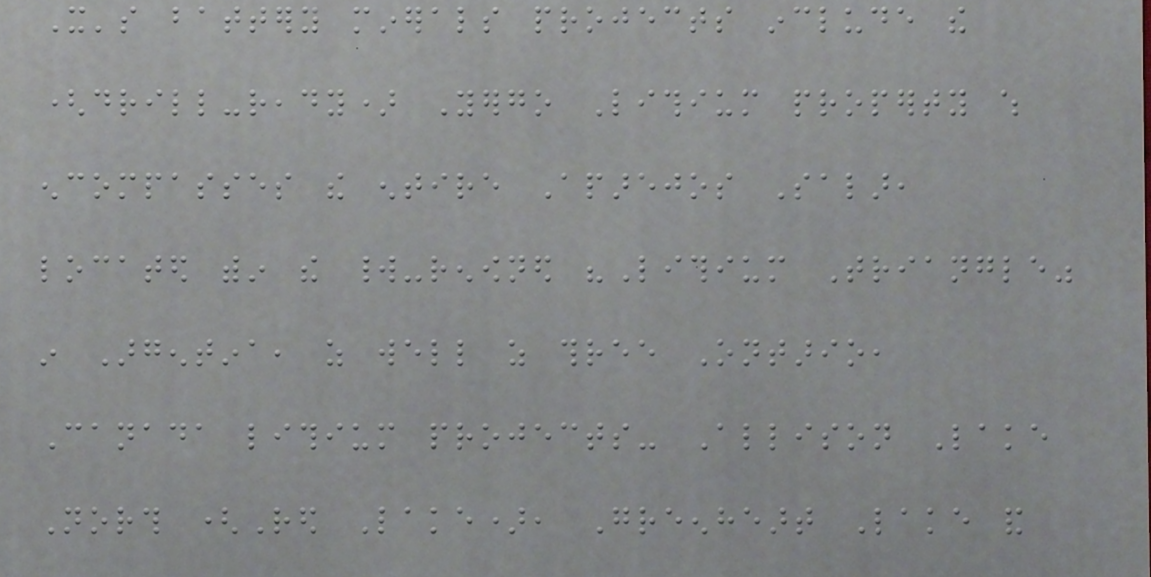It's battery minerals projects include the
(drill-ready) Yergo Lithium property which
encompasses the entire Aparejos Salar,
located within the world-renowned "Lithium Triangle"
in Argentina, as well as three Ontario,
Canada lithium projects- Allison Lake
North (Red Lake), Greenheart Lake and
